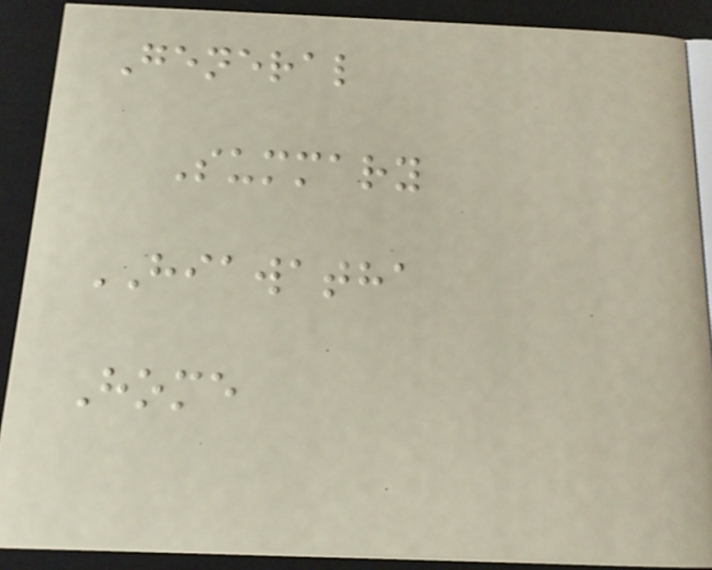General
Summary
HIAWATHA
Home
